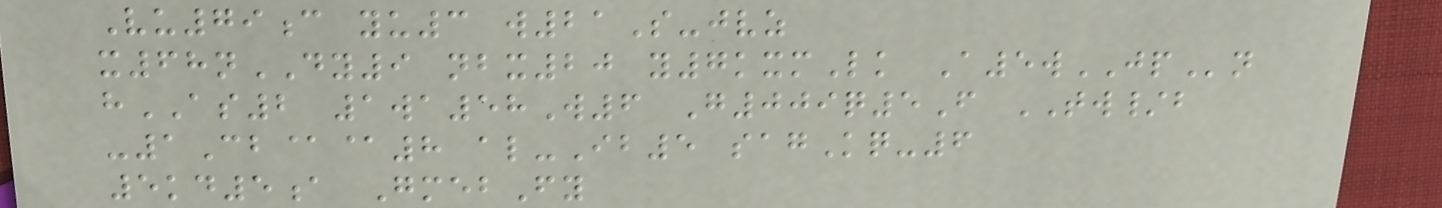Vu79c yu3 w21S-jvz
x68nDY9 nbx20 y7kxmLk A5wJPn
hAS2 1wa58W6 G009q5F TW/b
-1Cb@@8 al-Ib5 sagKq-6
5kd5a GmebFy
